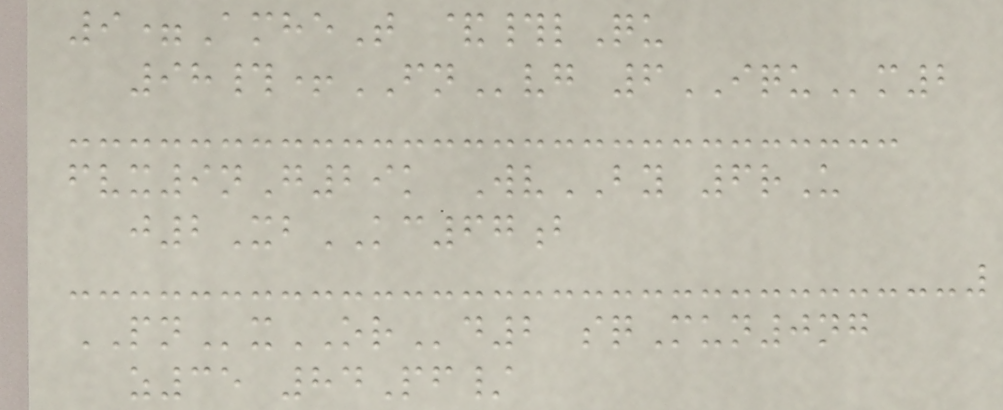9=AmheT &#lQu
98#+FNvg 6IQUm2
fvx9nG29k WvBY 6rU
j2XbKC67b
PNxORd2 sqMun0ng
z35 84Pf/
